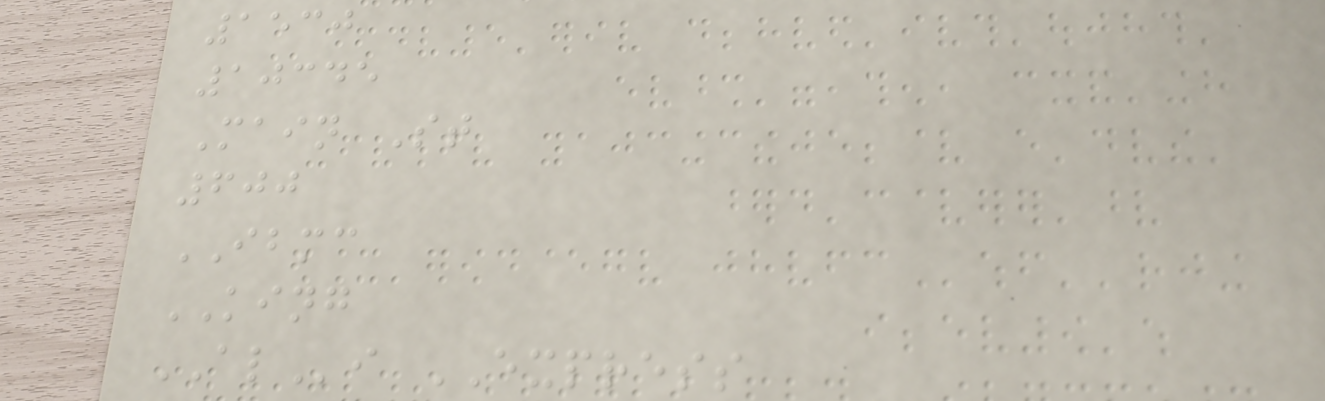1530
10345
Main St
600
IBMC
KING
ALi EXPRESS
